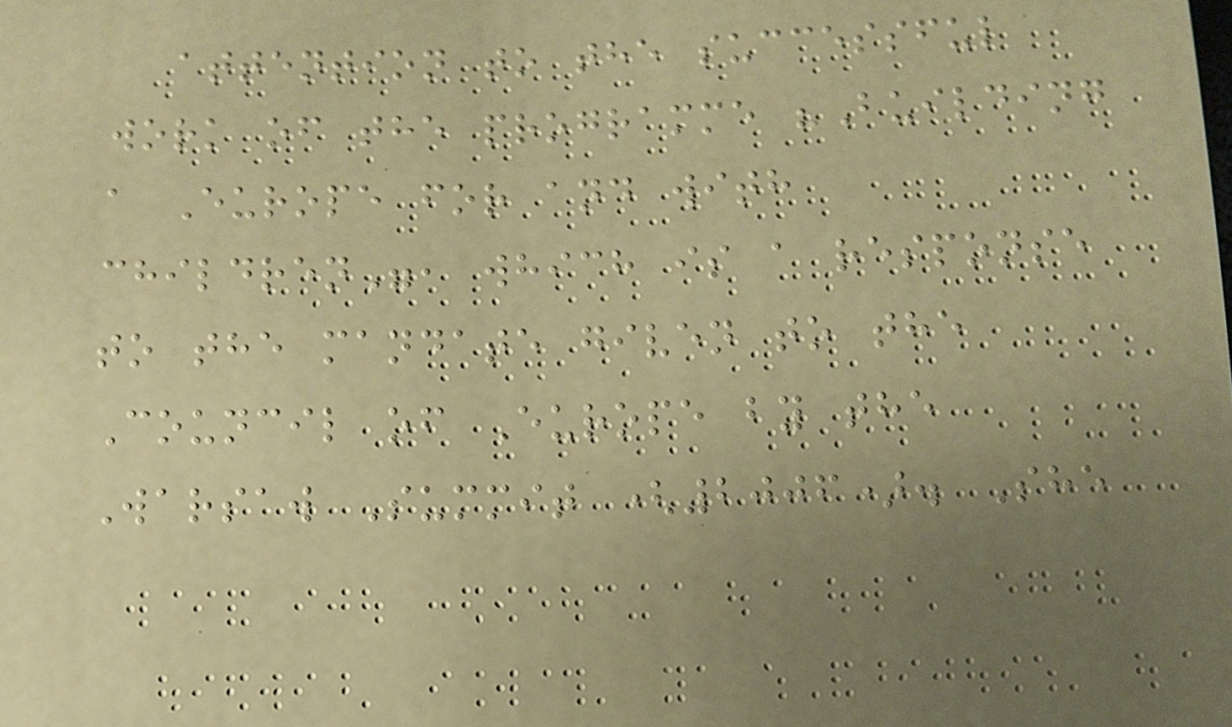attention to the successful
work of the programme "Building
a Europe for and with
children", which is a response
to the mandate given to the
Council of Europe by the
Warsaw Summit (2006). She
